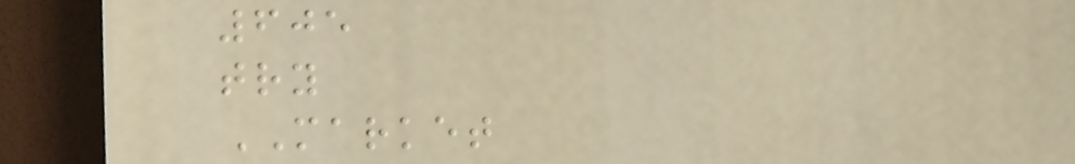605
try
MARKET
